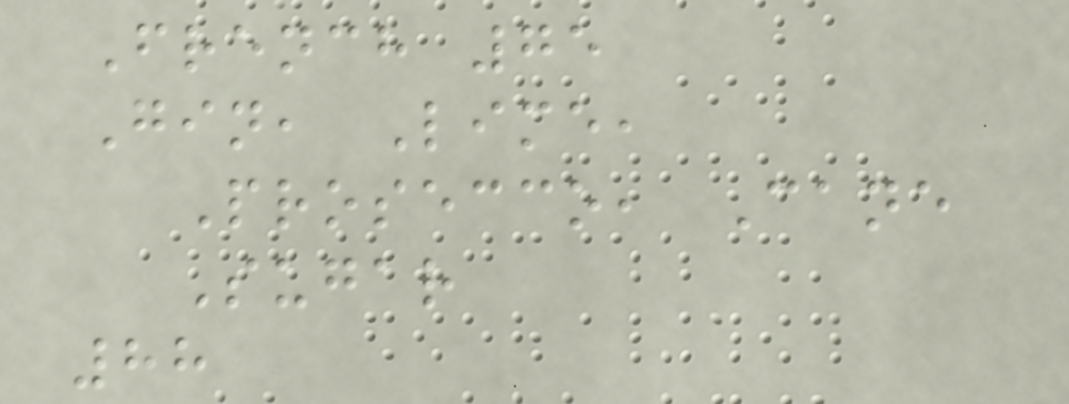French 75
Gin, Lime,
Prosecco, Cane
Sugar
88
